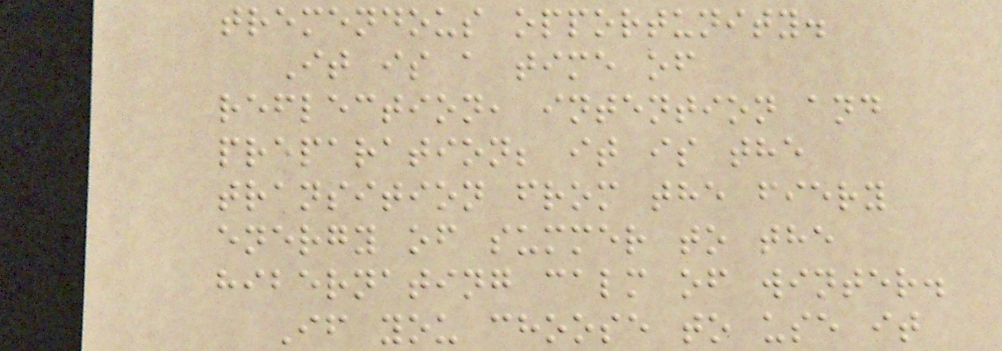tremendous opportunity.
It is a time of
reflection, intention and
preparation; it is the
transition from the fiery
energy of summer to the
hibernating calm of winter.
If you choose to use it
